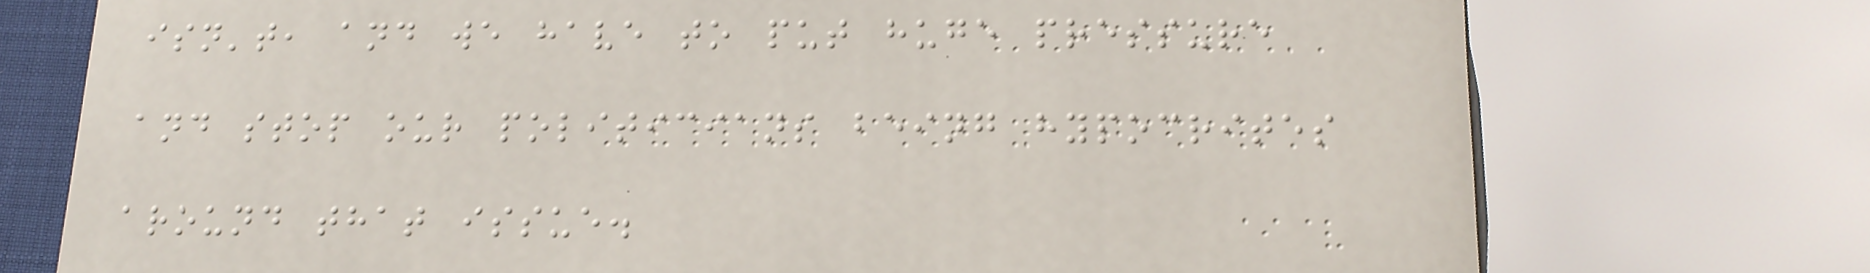isn't, and we have to put huge pressure
and stop our politicians being hypocrites
around that issue.
